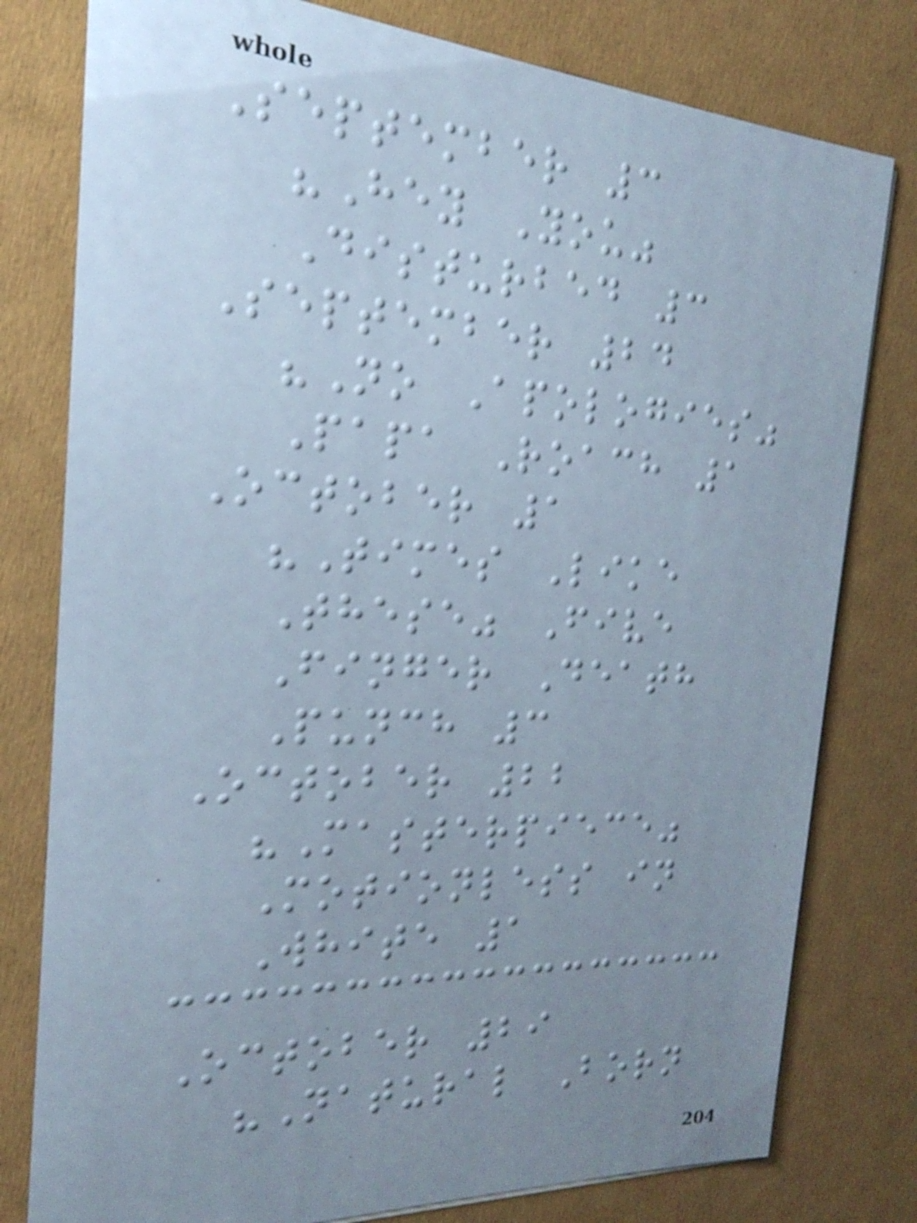September 3
"Hey You"
Disturbed 3
September 24
"No Apologies"
Papa Roach 1
October 1
"Times Like
These" Five
Finger Death
Punch 3
October 22
"Masterpiece"
Motionless in
White 1
October 29
"Natural Born
